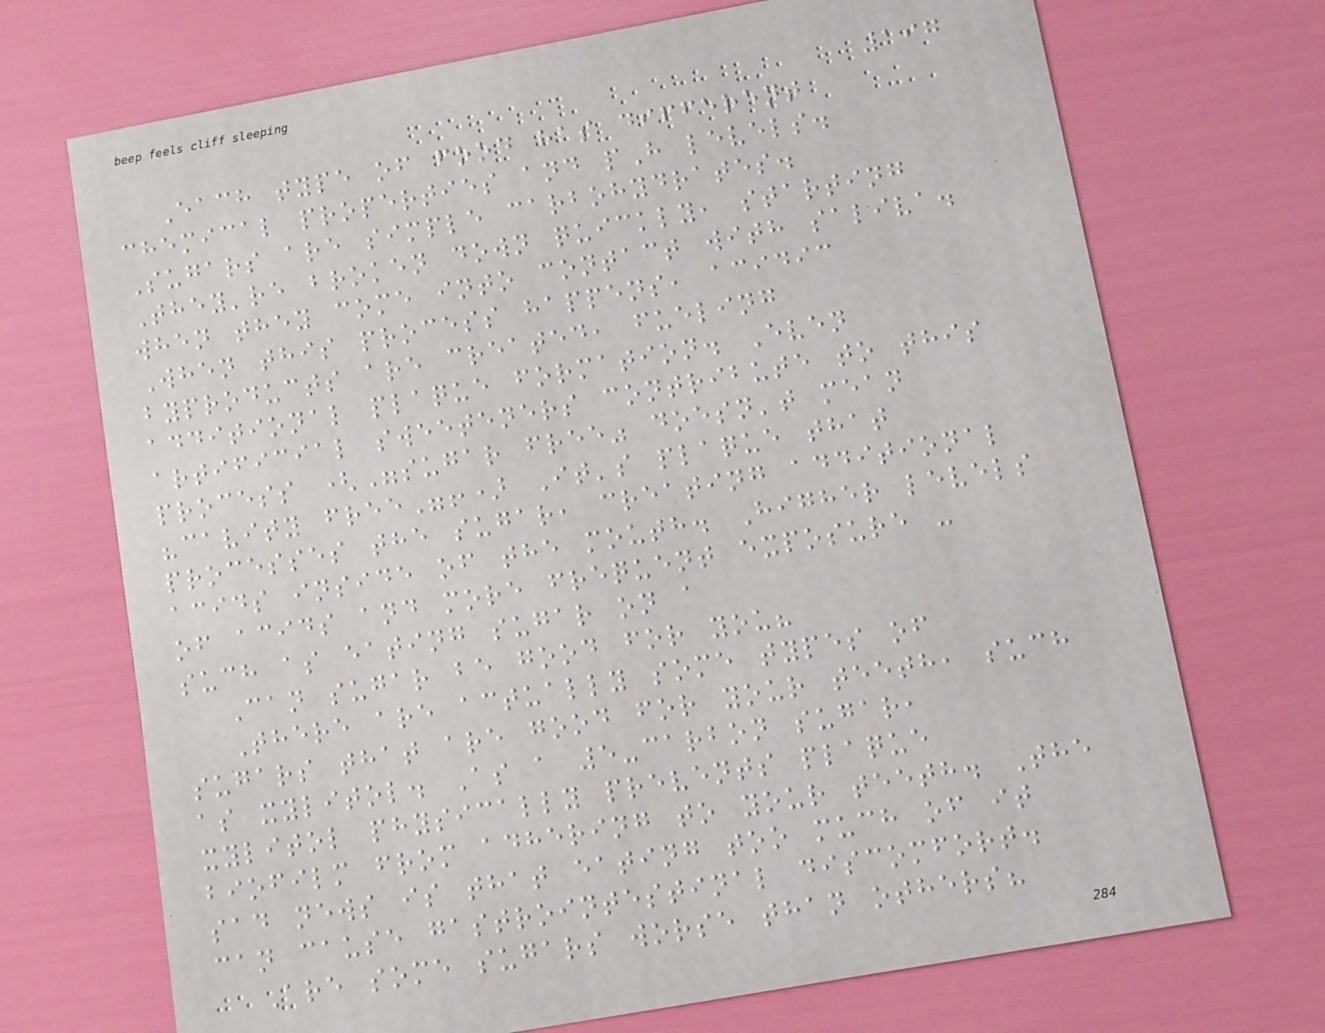197
Each type of food has different
chemical properties and pH levels.
Sugars are simple carbohydrates.
They're broken down quickly, starting
when they come into contact with saliva.
When this process happens, acidic
byproducts are created, fueling
additional plaque formation. Even
artificial sweeteners contribute to this
process ("sugar free" doesn't mean
"cavity free"!) It's plaque that
processes the sugar, creating additional
acids inside of the mouth. Higher levels
of acids and more frequent exposure -
such as eating sugar on a
Can sugar be good for you?
There are actually some types of
sugars that are good for your teeth, such
as xylitol. As a 5-carbon sugar,
xylitol physically prevents plaque
biofilm from adhering to your teeth. The
sad news is that eating too much of it
can cause gastrointestinal discomfort.
Are some sugars worse than others?
